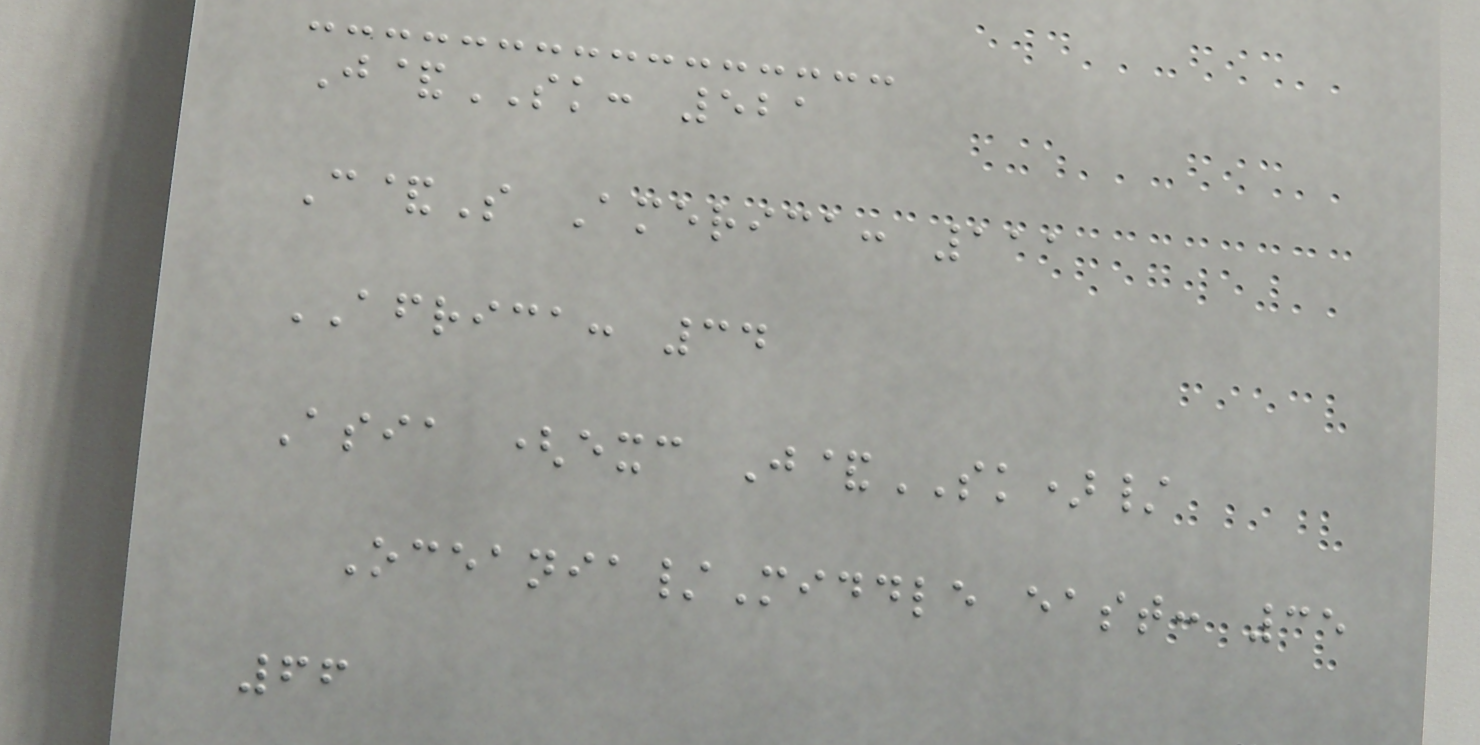J&SK: 521
C&S America: 111
AFRICA: 34
Asia (exc J&SK)/
Oceania/Middle east: 35
66
